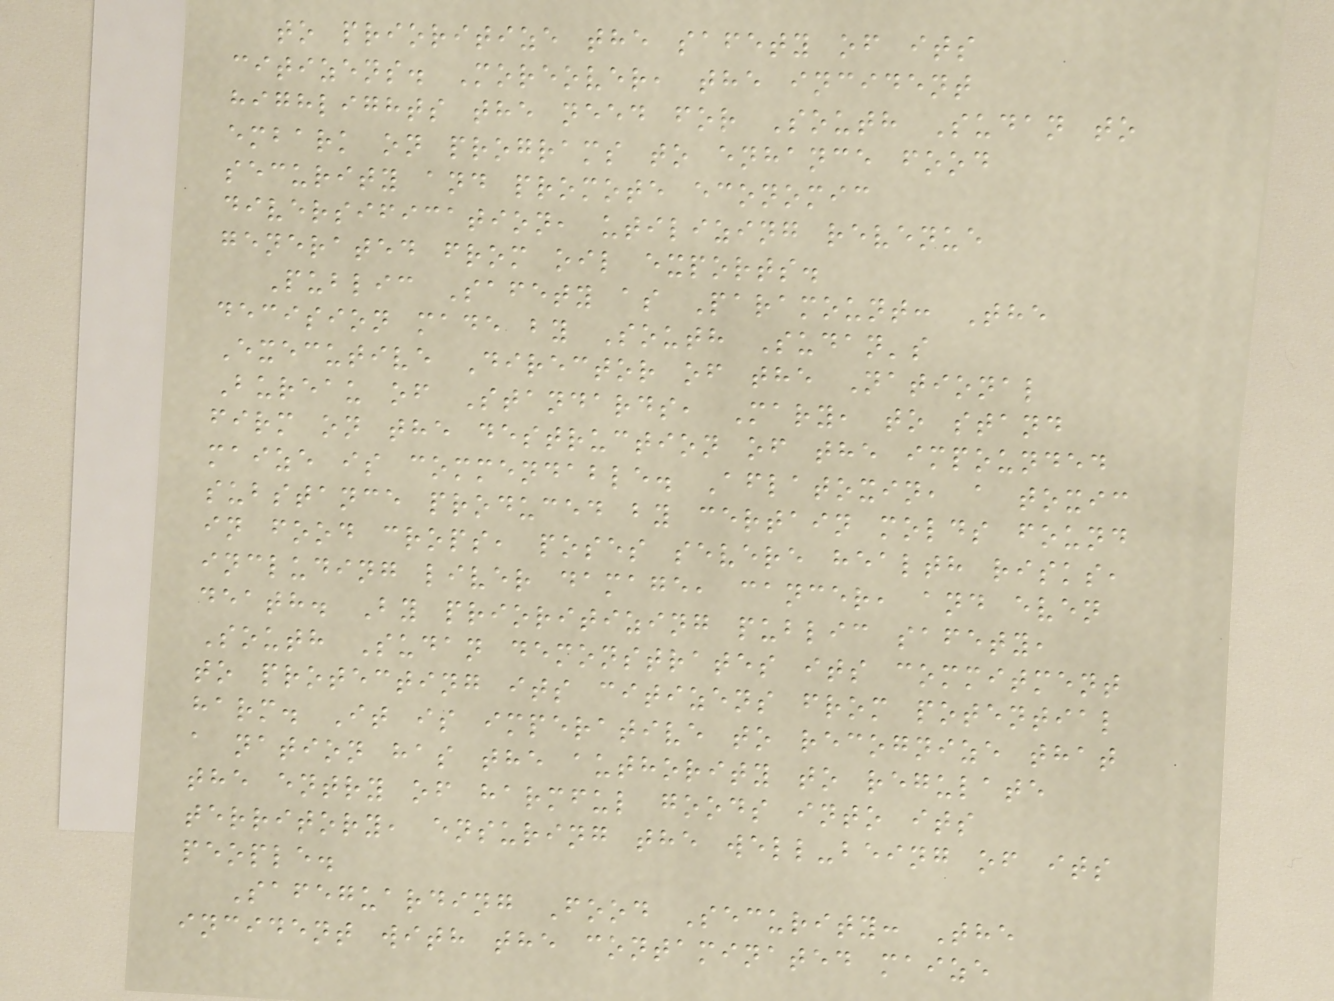to prioritize the safety of its
citizens. Moreover, the incident
highlights the need for South Sudan to
embark on programs to enhance food
security and promote economic
diversification, utilizing revenue
generated from oil exports.
Public Safety as Paramount: The
decision made by South Sudan's
Executive Director of the National
Bureau of Standards, Mary, to stand
firm on the destruction of the impounded
maize is commendable. Aflatoxin, a toxic
substance produced by certain molds found
in food crops, poses severe health risks,
including liver damage, cancer, and even
death. By prioritizing public safety,
South Sudan demonstrates its commitment
to protecting its citizens from potential
harm. It is imperative to recognize that
a nation has the authority to regulate
the entry of harmful goods into its
territory, ensuring the well-being of its
people.
Safeguarding Food Security: The
incident with the contaminated maize
